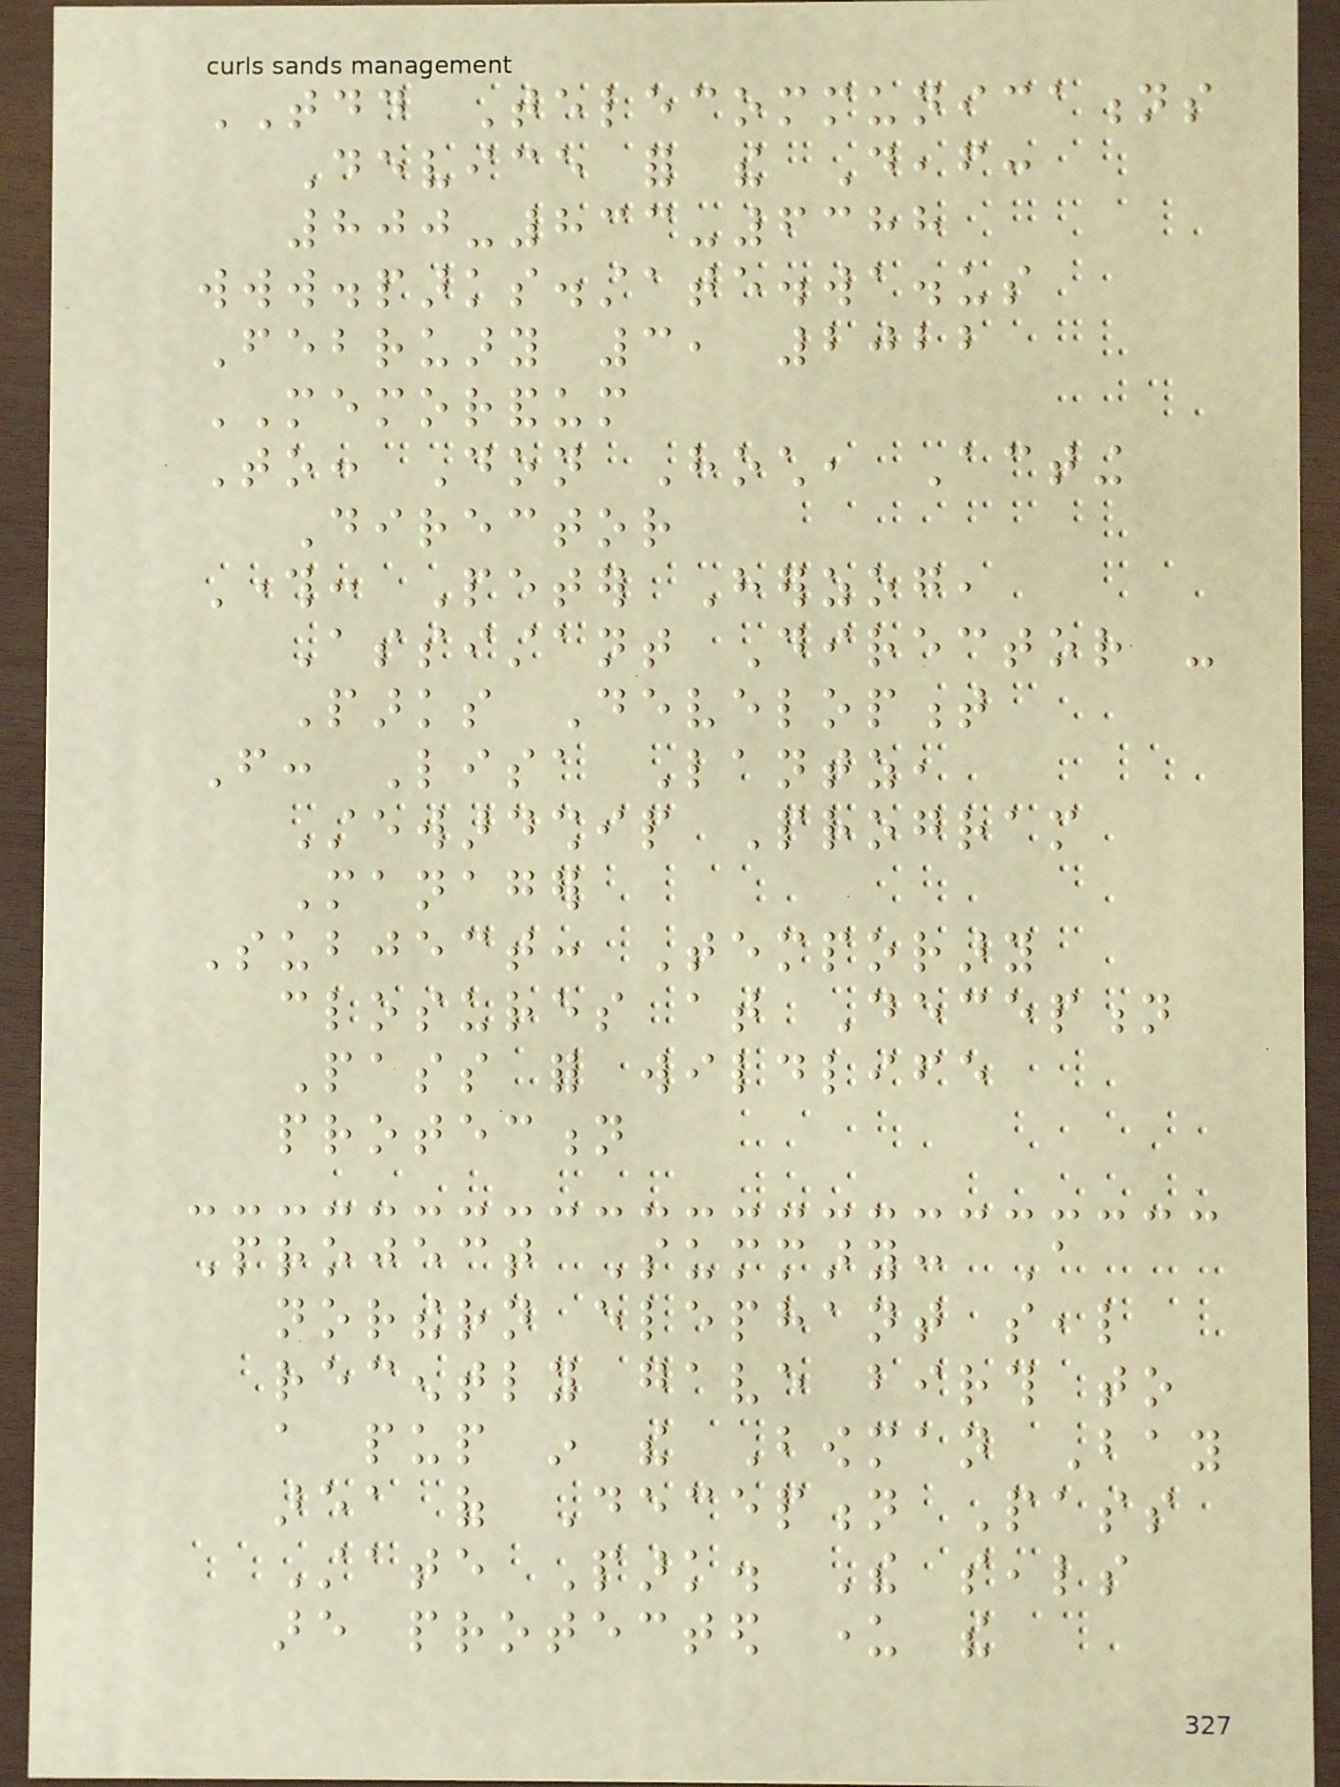TDD Telecommunications
Device for the Deaf:
800-833-6388
www.parks.state.wa.us
February 3, 2022
MEMORANDUM
To: Don Hoch, Acting
Director
Through: Peter Herzog,
Assistant Director -
Parks Development
From: Lisa Lantz,
Stewardship Program
Manager
Subject: Temporary
closures at Deception
Pass for wildlife
protection
Project Summary: A
northern elephant seal
recently gave birth to
a pup in the Bowman Bay
area of Deception Pass
State Park. The seals
are protected under the
